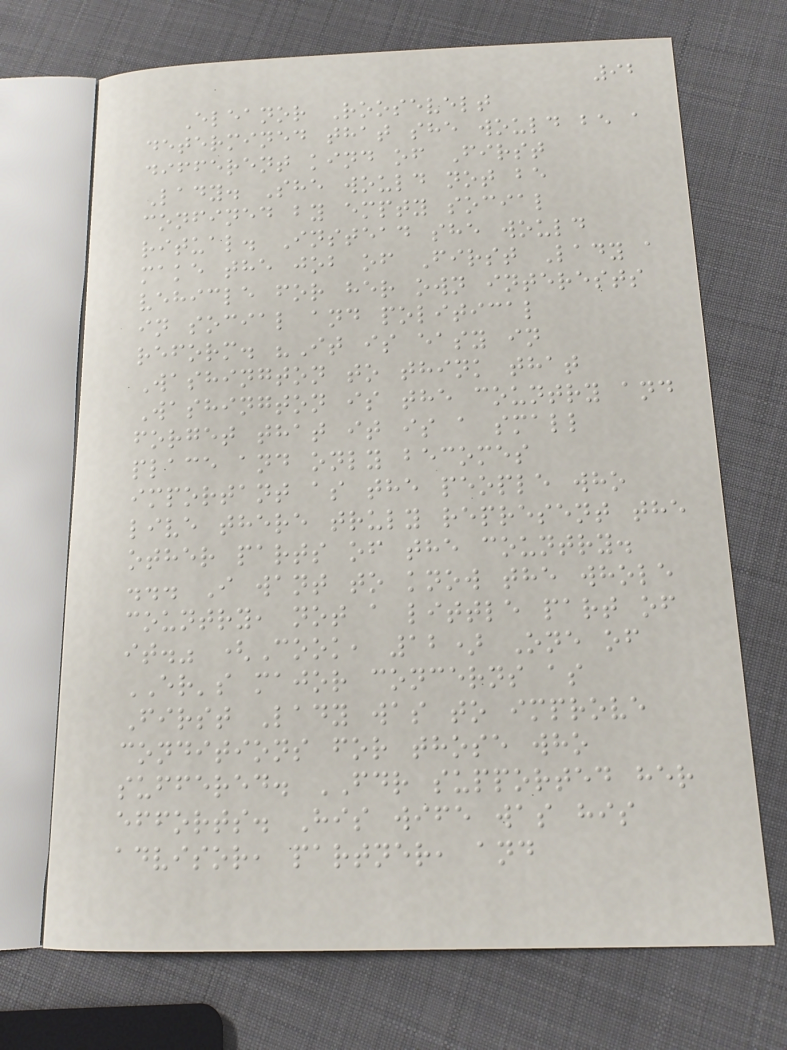92
Eleanor Roosevelt
determined that she would be a
different kind of First
Lady. She would not be
confined by empty social
ritual. Instead she would
make the job of First Lady a
vehicle for her own interests
in social and political
reform. "It is easy in
Washington to think that
Washington is the country and
forget that it is a small
place and only becomes
important as the people who
live there truly represent the
other parts of the country.
... I want to know the whole
country, not a little part of
it." (Cook, 12) One of
ER's major concerns as
First Lady was to improve
conditions for those who
suffered. FDR supported her
efforts. His wife was his
advisor, partner, and
